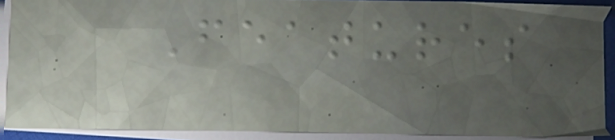Features
